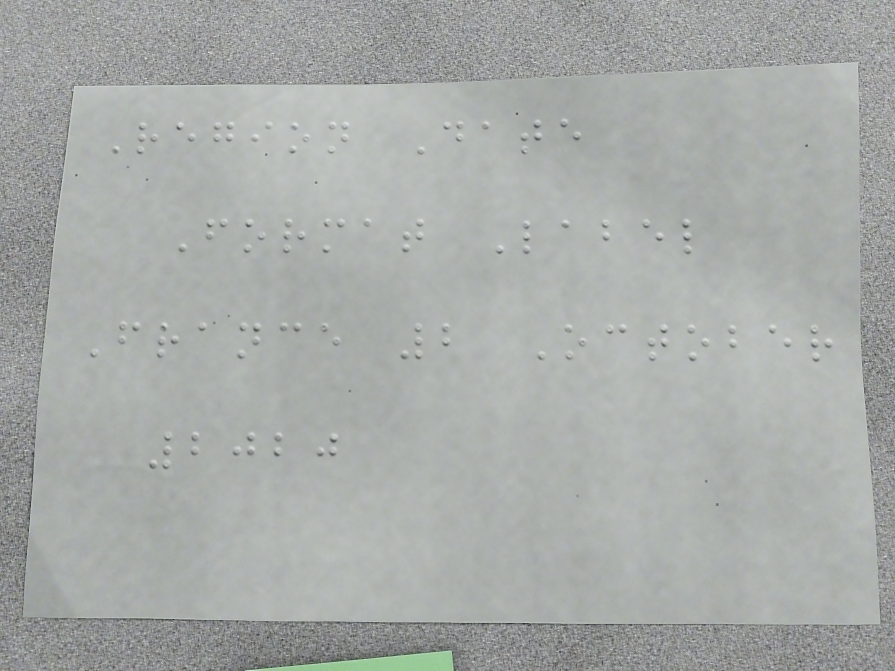Region Date
Format Label
France 2 October
2020
